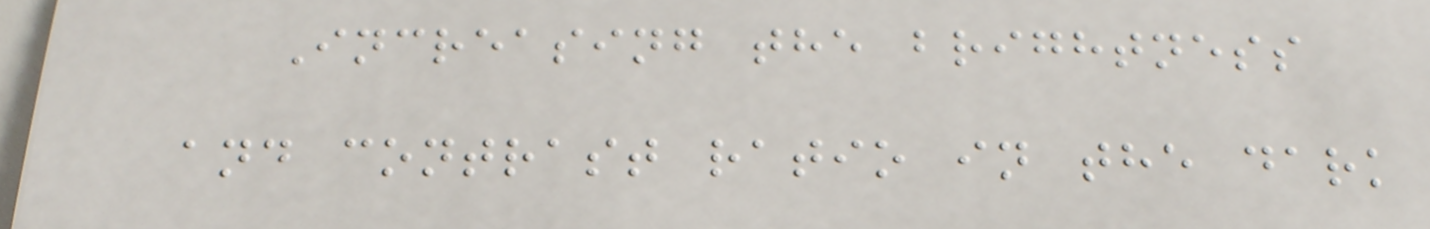Increasing the brightness
and contrast ratio in the dark
